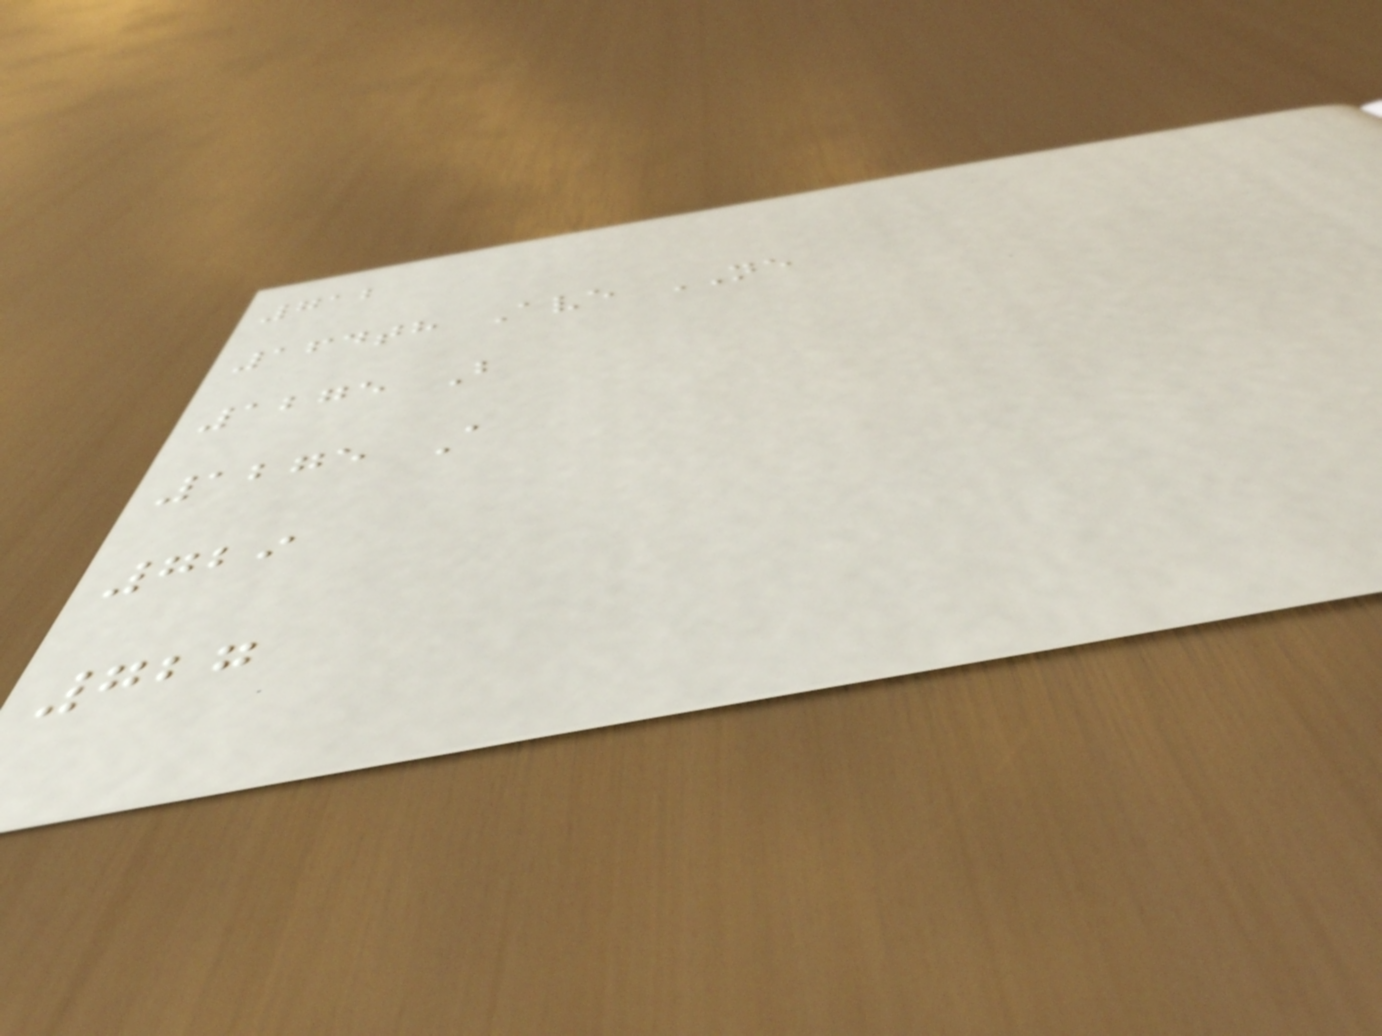712
164th Ave NE
1275 B
1275 A
729
727
